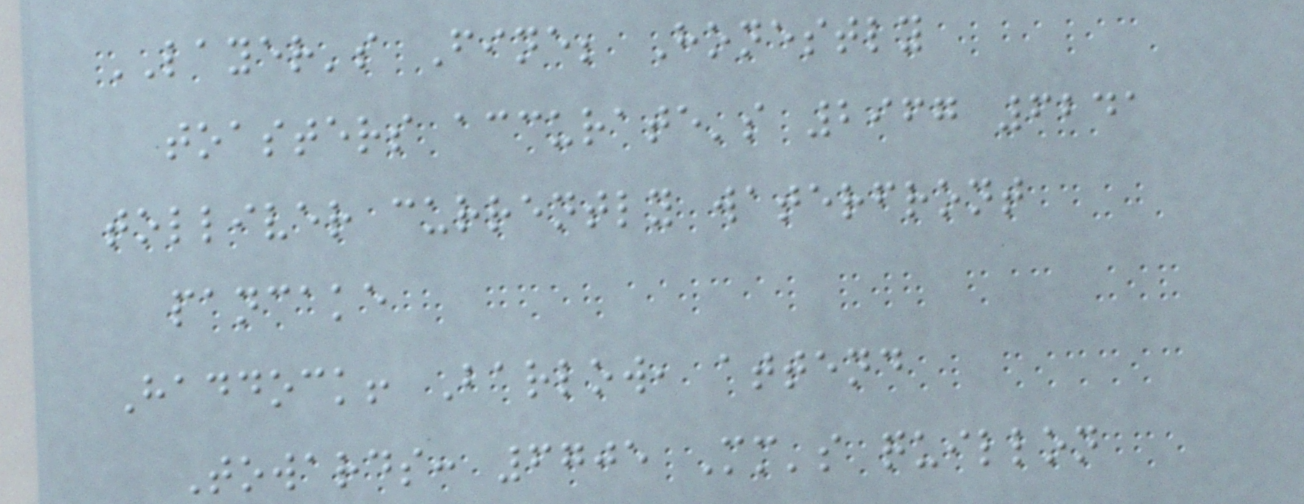LAYER's Fine; Honestly
toasters accurate's 2967 6241
tolliver currently waterfront
pancake
Haddock! Barlow, attend
Towards: 6705 Mm's quillon
